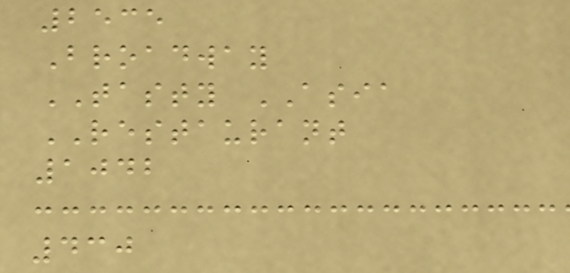2535
Broadway
TASTY ASIA
RESTAURANT
1042
430
